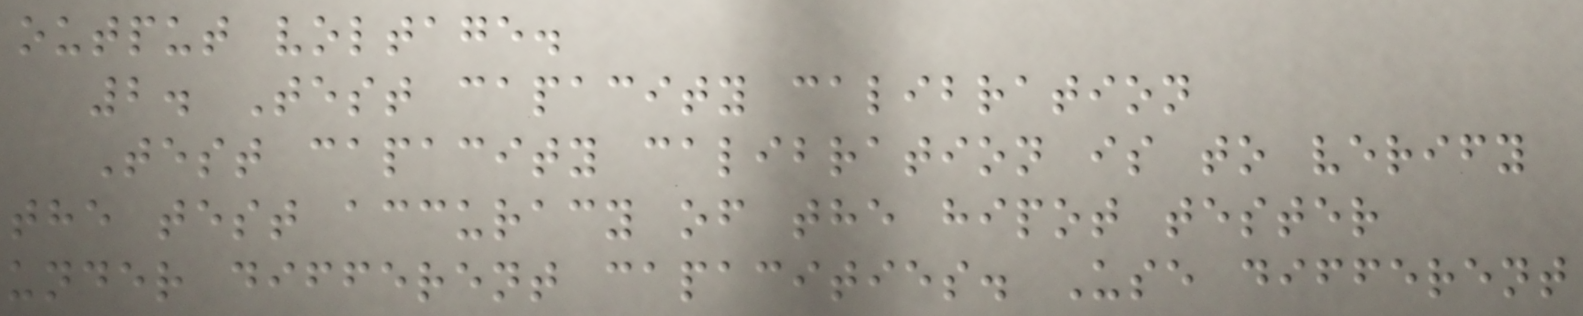output voltage.
2. Test capacity calibration
Test capacity calibration is to verify
the test accuracy of the hipot tester
under different capacities. Use different
